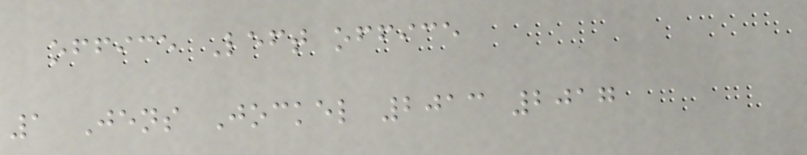office Left office
1 Jens Jockel 2013 2017
